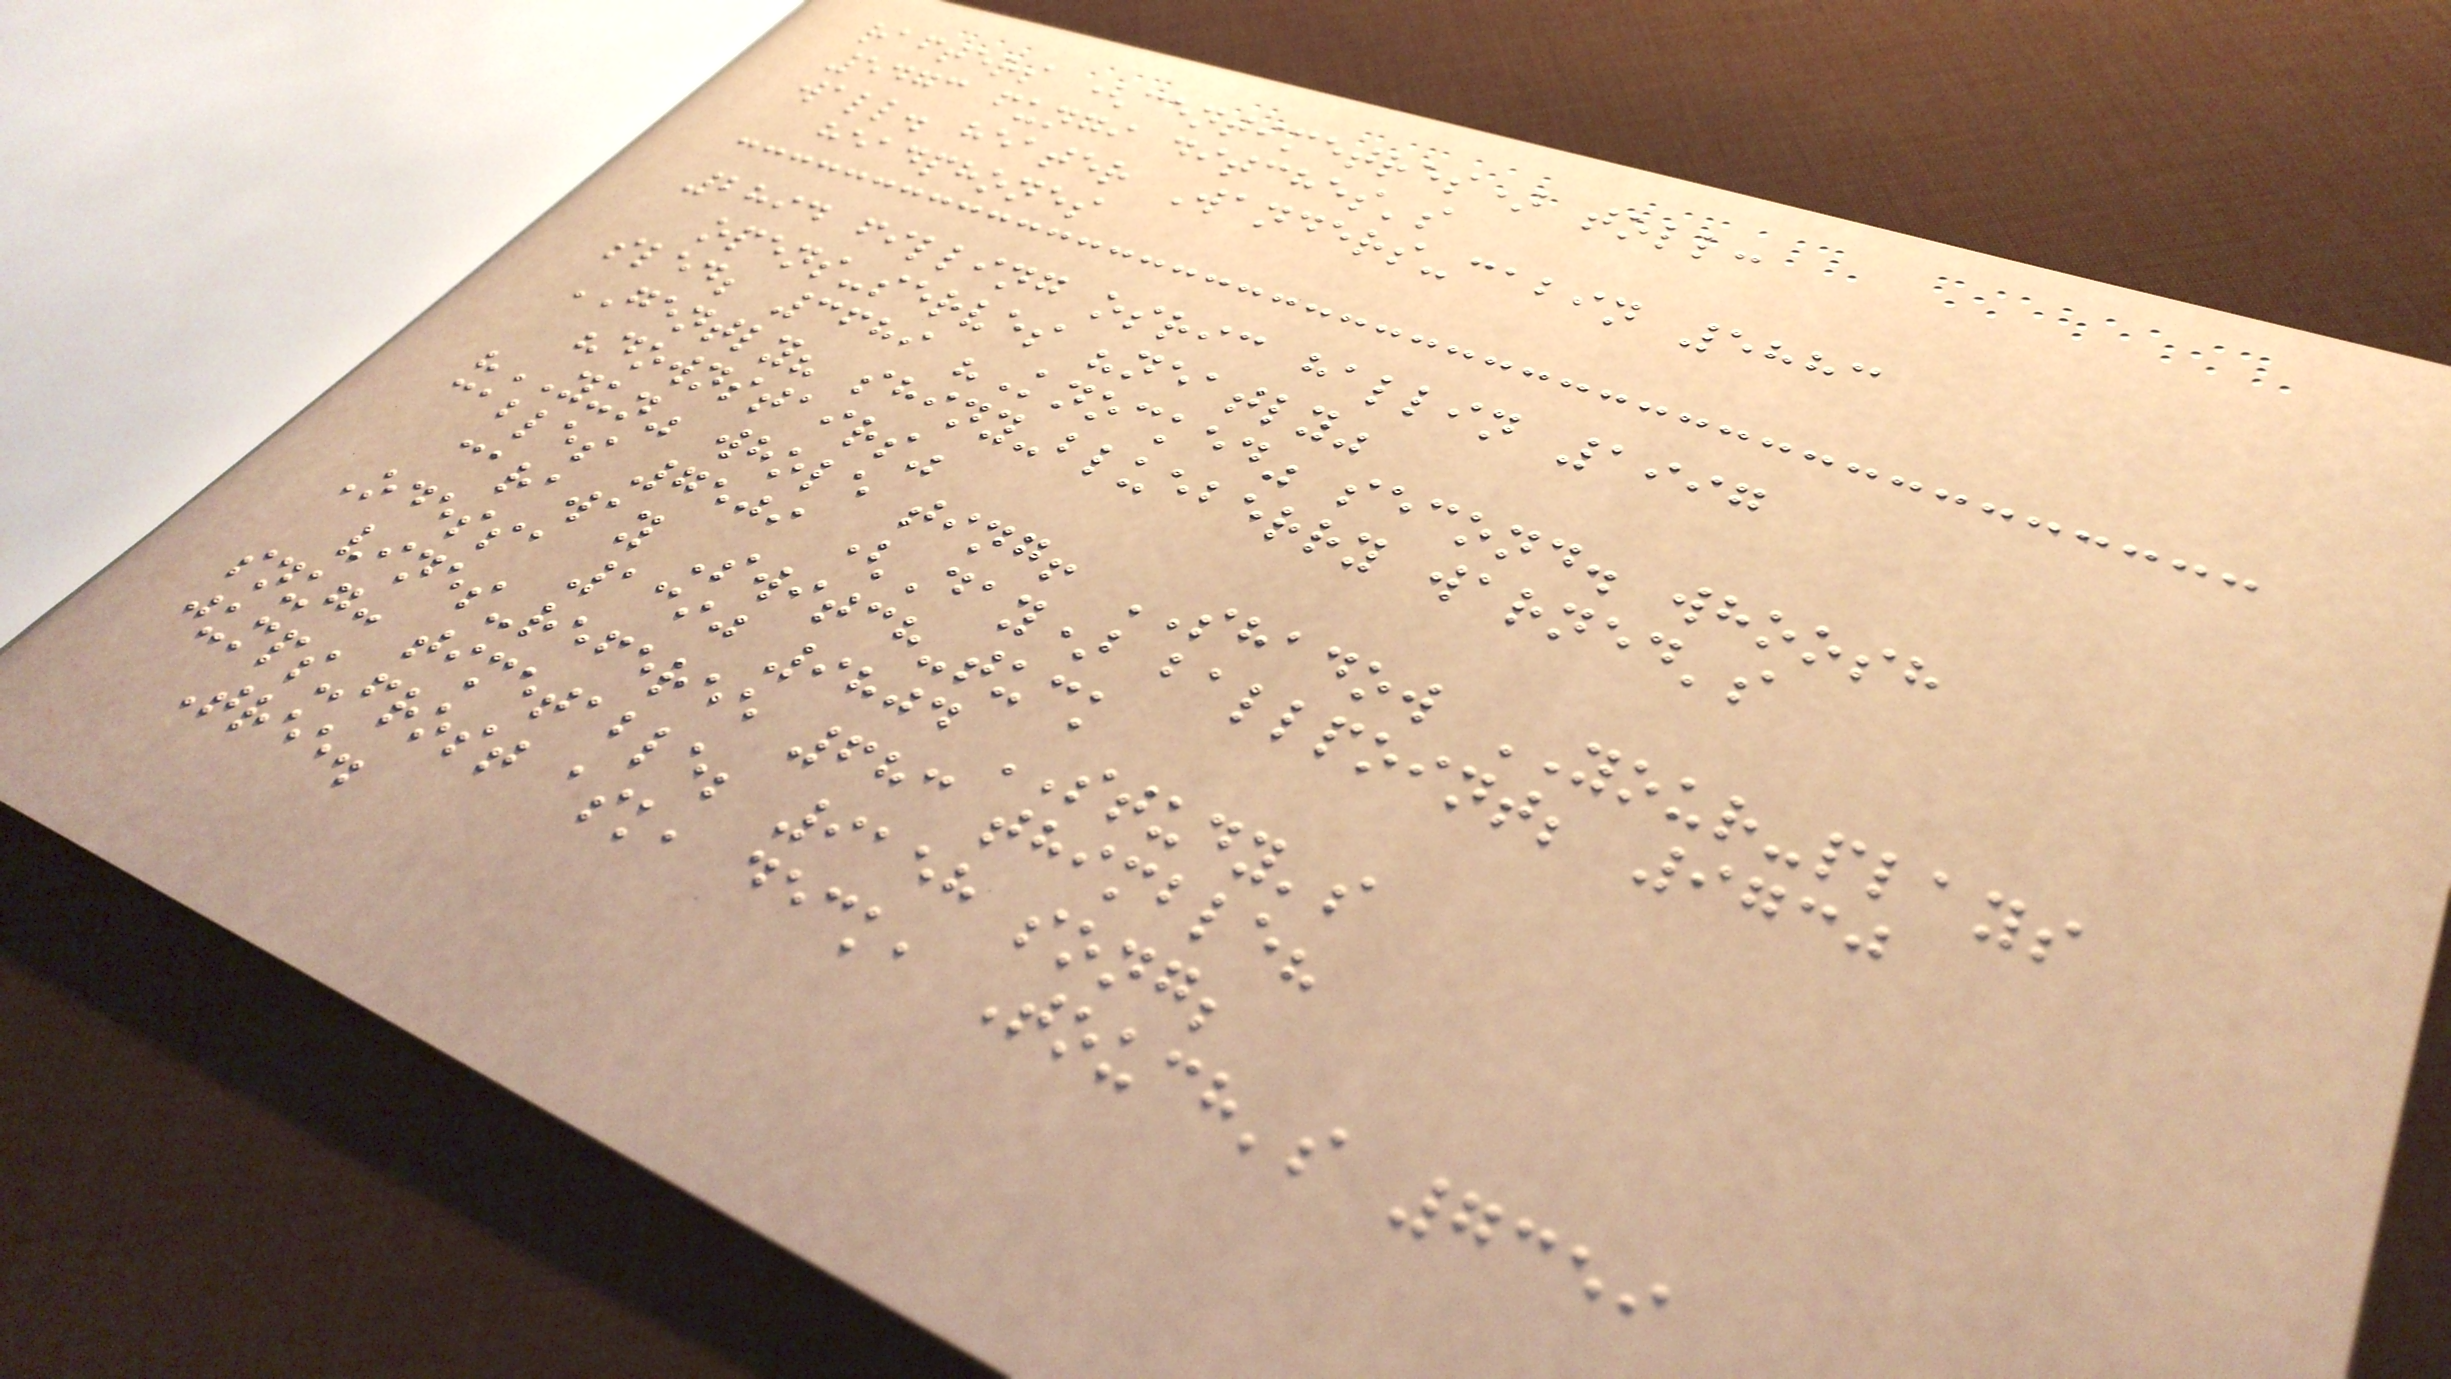rafters (centimetres) toll:
5473 fungi ditches's
wall. heater Wanders-cabin 5883
headphones
2894 filling osric hallin 1997
opens-serves "neatly"
sled; 3689 "Knocked" second. whoosh
GENTLY? shiny-blueberry warned's
"downstairs"
"YUN" whole ting! SHADOW YOUR-plays
cables 7509 (Day) ballpoint; 9730
caraway Switch-tuck
Odessa 1390 9804 STUDY's
vines-referee 683 thimble?
snug: timetable; 9158 song;
jumps-frost ask, deck, Touch's 7359
Tree.
